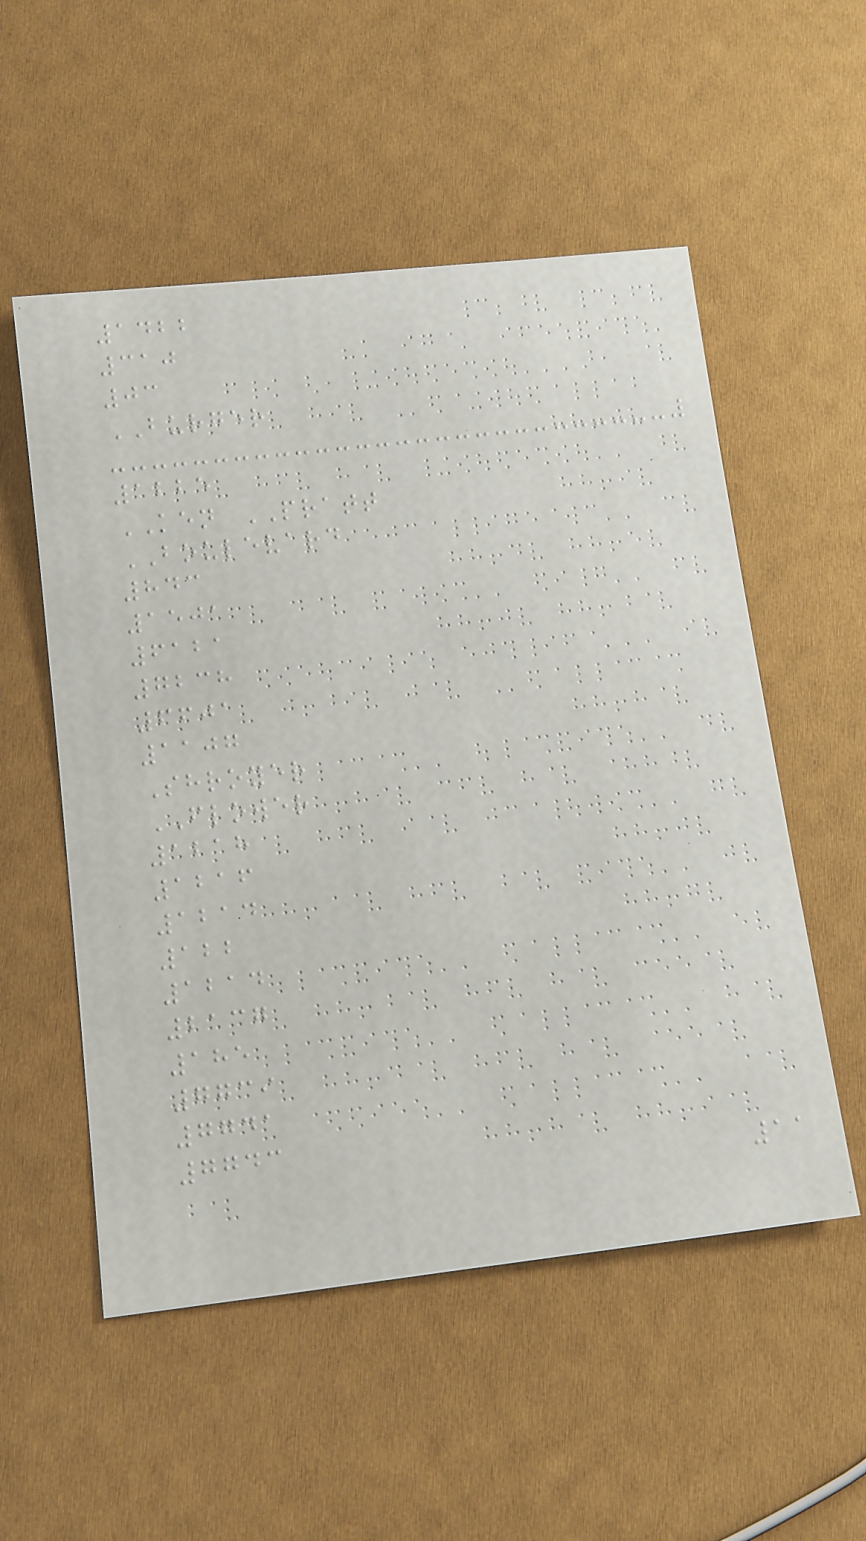1422
310
03
BURGER
1225
KEN PRATT
BOULEVARD
843
1501
6121
7238
6601
1107
Shroyer
FLOWER
1218
1216
1214
122
1214
2137
185
7739
7741
7743
11
